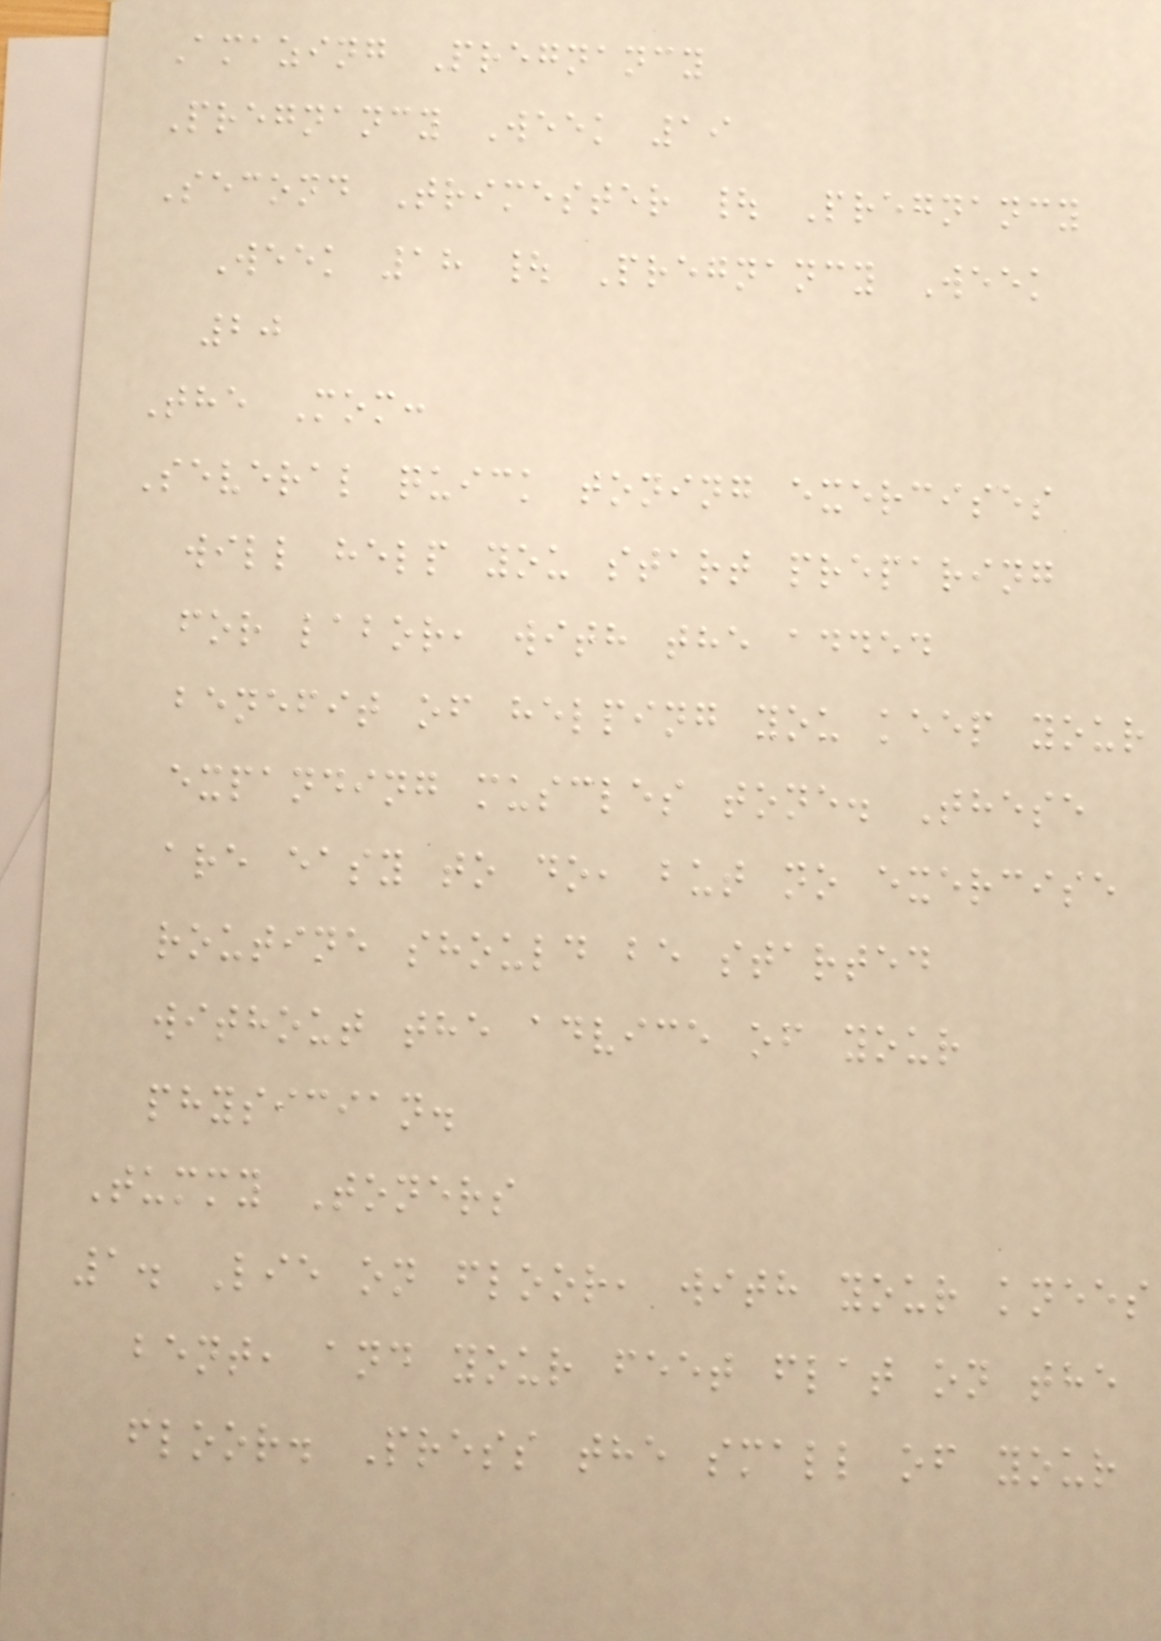Amazing Pregnancy
Pregnancy Week 19
Second Trimester | Pregnancy
Week 18 | Pregnancy Week
20
The Mom:
Several quick toning exercises
will help you start preparing
for labor, with the added
benefit of helping you keep your
expanding muscles tone. These
are easy to do, but no exercise
routine should be started
without the advice of your
physician.
Tummy Toners
1. Lie on floor, with your knees
bent, and your feet flat on the
floor. Press the small of your
